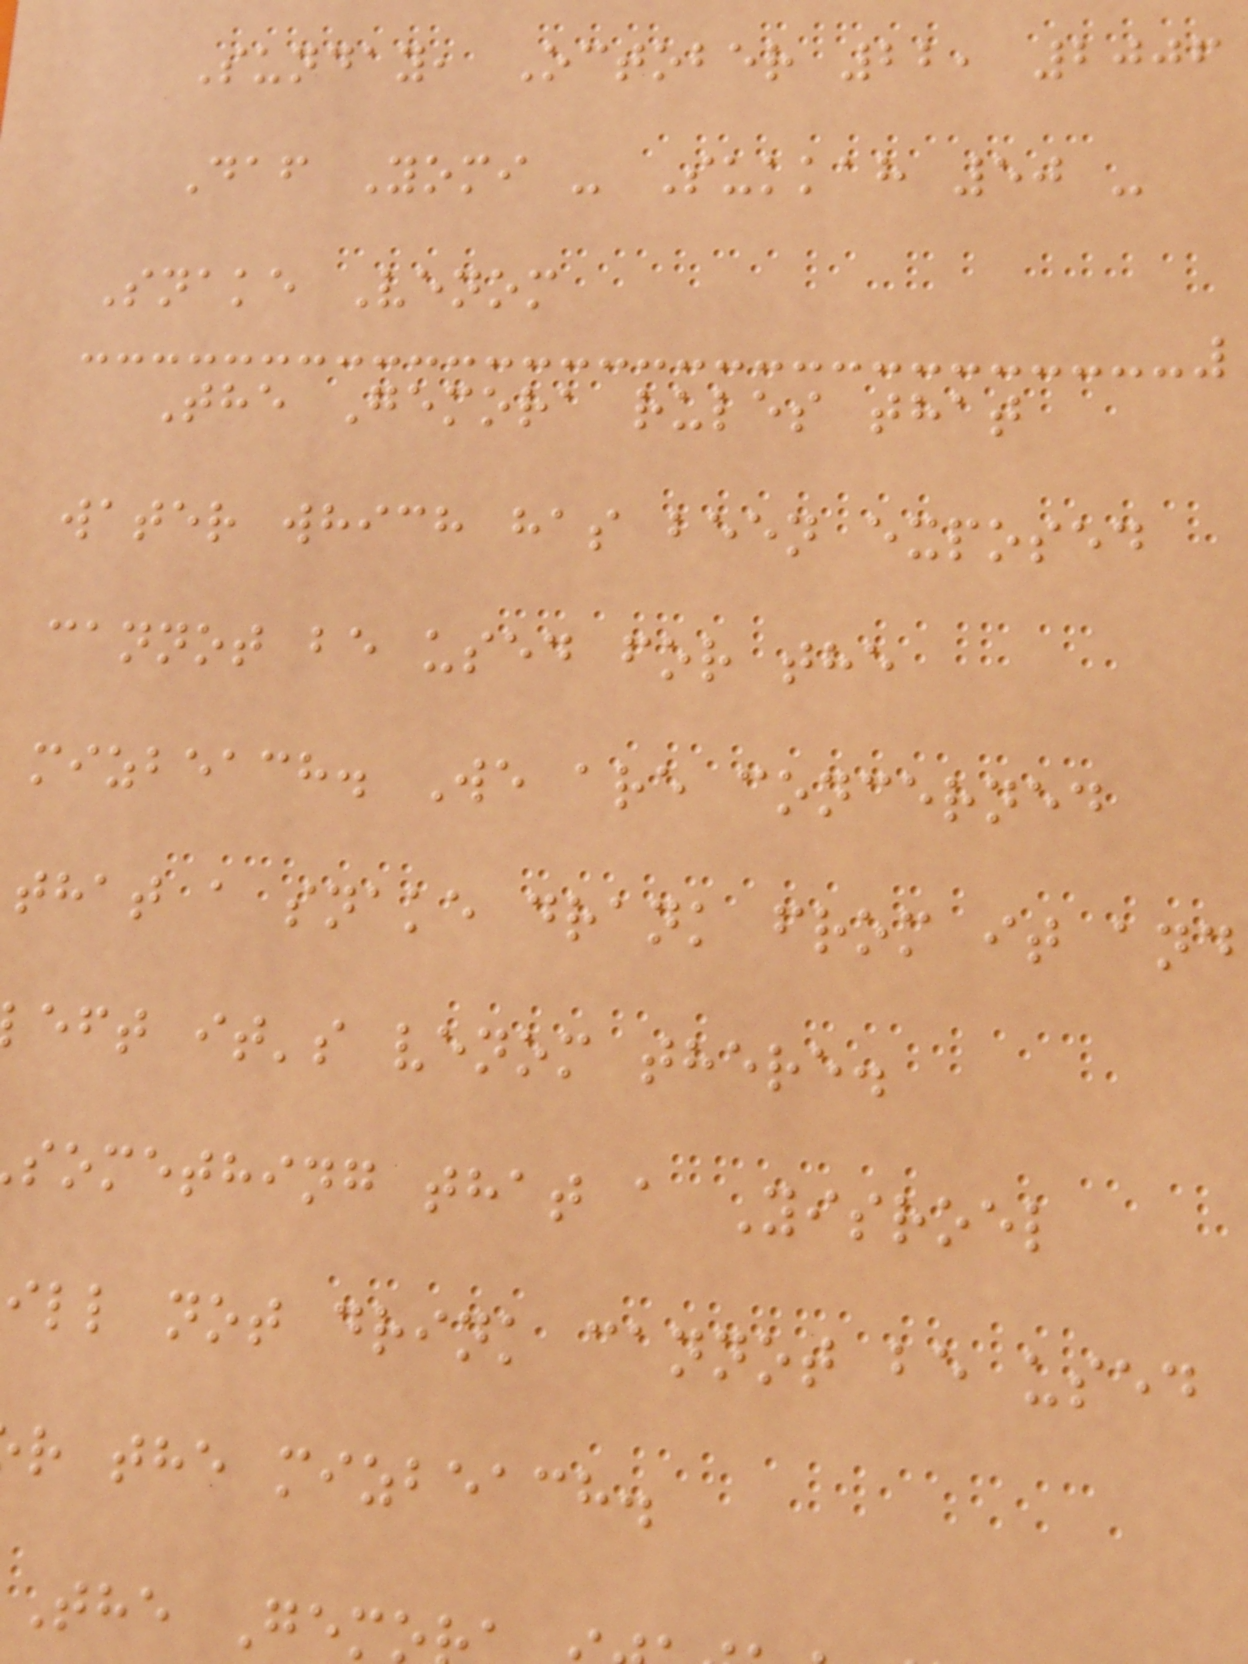Sunday, October 22, 2006
Daf Yomi - Sukkah 50 -
Snake Venom
The Gemora rules that
water which has been exposed
cannot be used for the
mizbeach. We are concerned
that a snake drank from it and
eft it's venom there.
something that a Yisroel
ill not drink cannot be used
r the mizbeach.
The Gem
